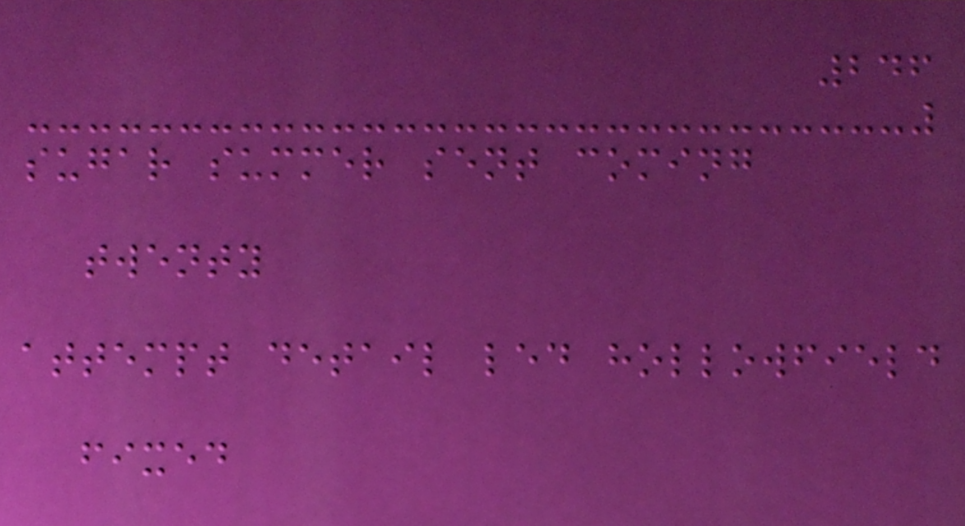246
sugar summer sent coming
twenty
attempt detail led hollowfield
fixed
